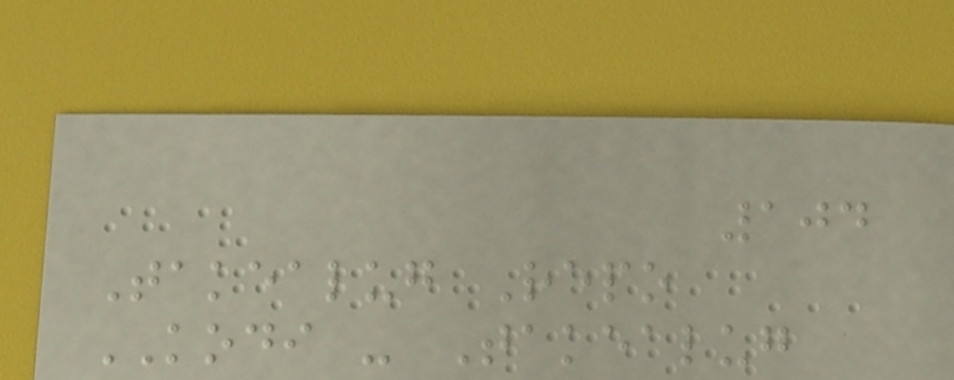104
Takealug Repo
KODI - Takealug
